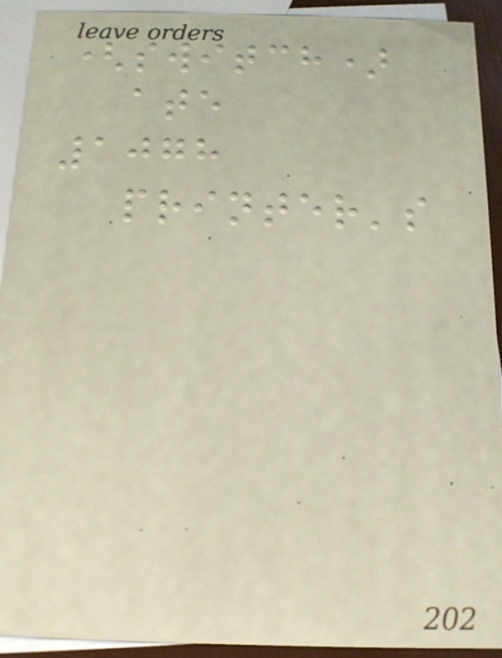(switch)
ate
1078
printer's
